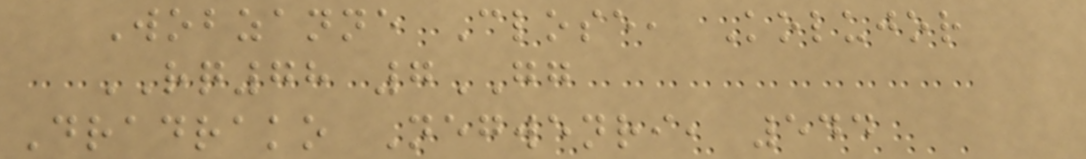Wobzanne Close, Kolujor
RQ78 7GG
Dradrako Negwenri, 544
